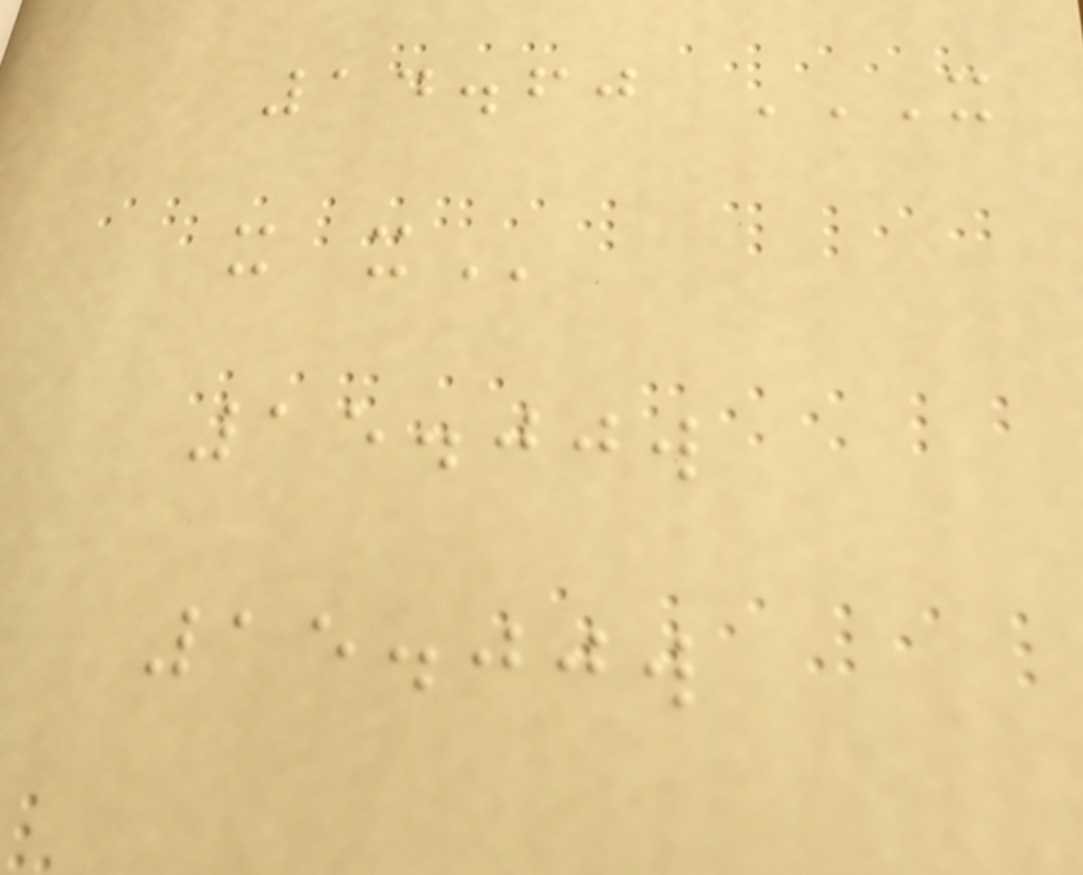14.60 X
X X
15.00w
15.00w
